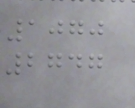1070
2747
